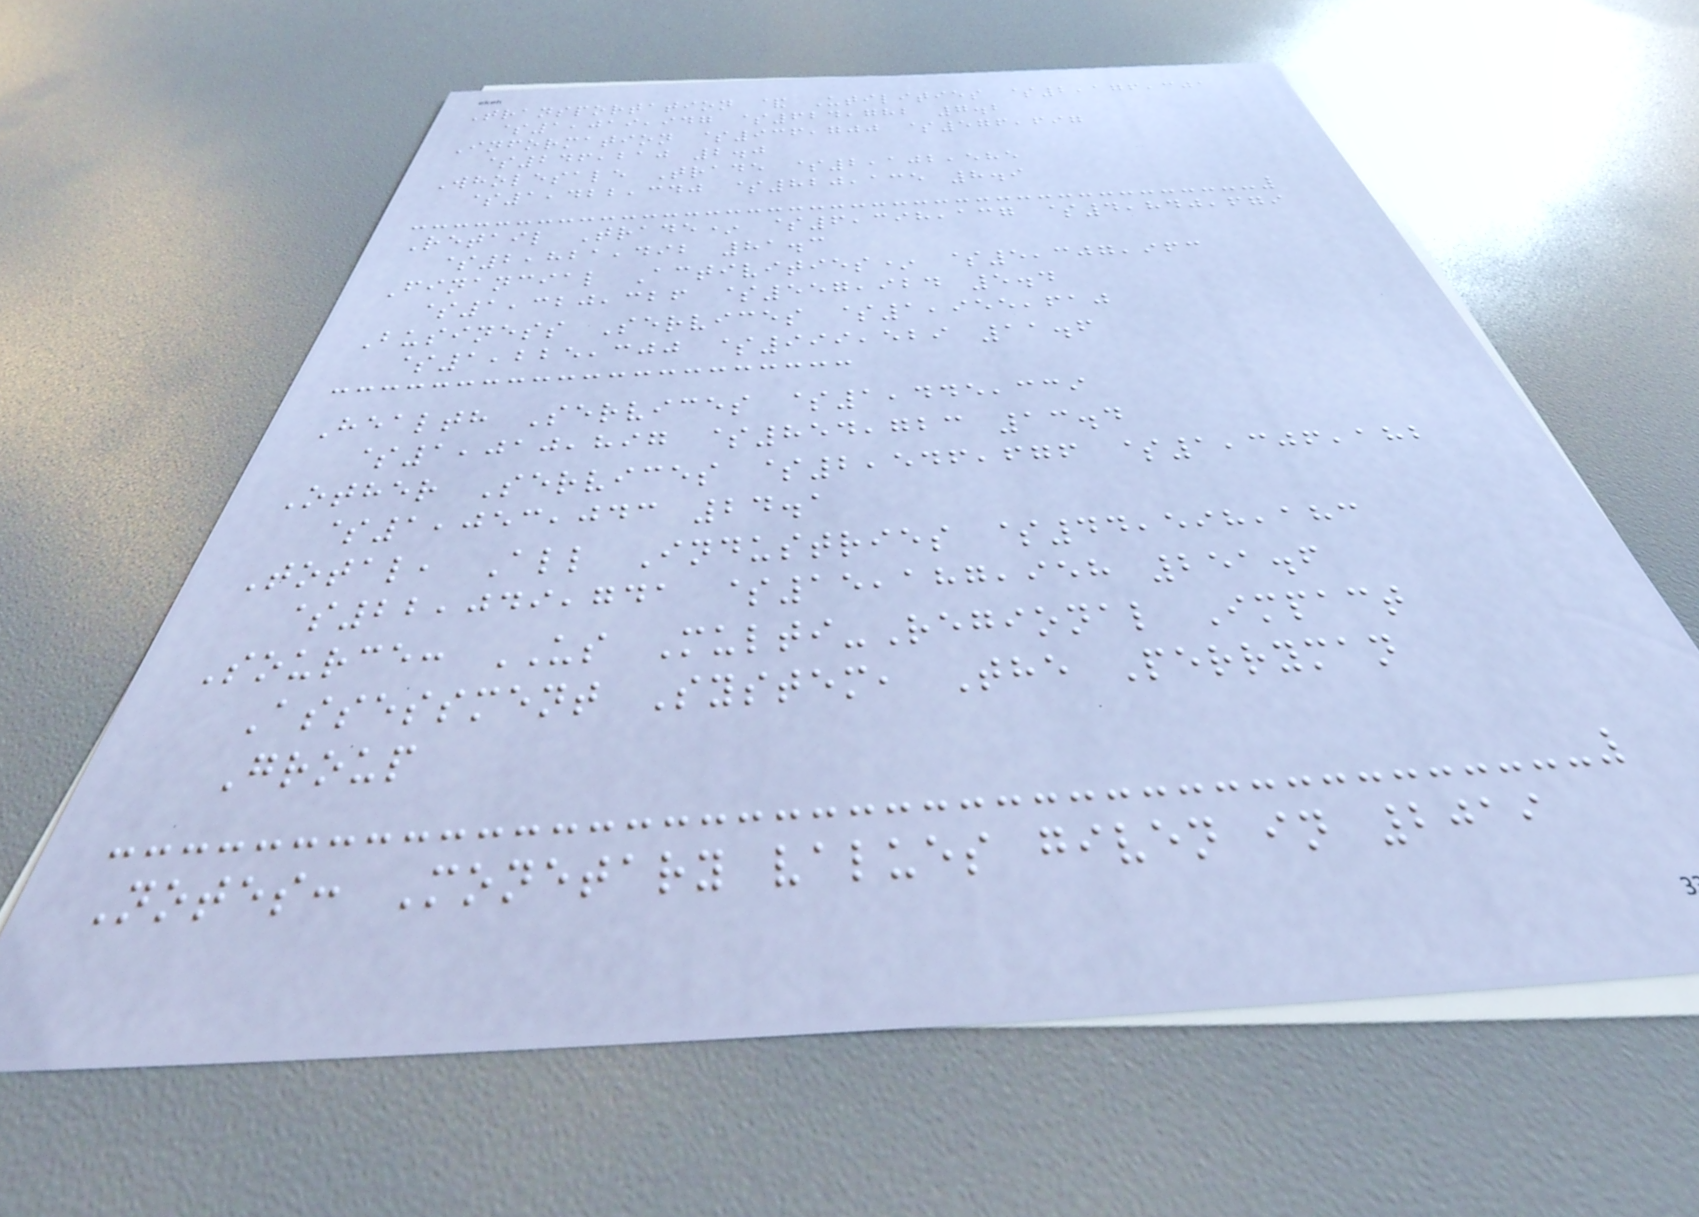Transportation & Utilities $2,176,301
$1,019,947 $624,782 7.2
Information $936,700 $576,697
$246,210 2.0
Wholesale Trade $2,102,585
$1,422,340 $820,135 8.9
Retail Trade* $6,398,137 $4,840,679
$2,821,492 81.3
Financial Activities* $5,307,963
$1,320,326 $557,924 5.4
Business Services $1,955,610
$1,225,300 $999,529 11.6
Health Services $1,445,339
$1,010,897 $854,723 13.4
Other Services $2,546,676 $1,306,182
$1,053,043 24.1
Total, All Industries $44,598,183
$22,049,741 $15,187,958 251.6
Source: US Multi-Regional Impact
Assessment System, The Perryman
Group
Notes: Monetary values given in 2019
